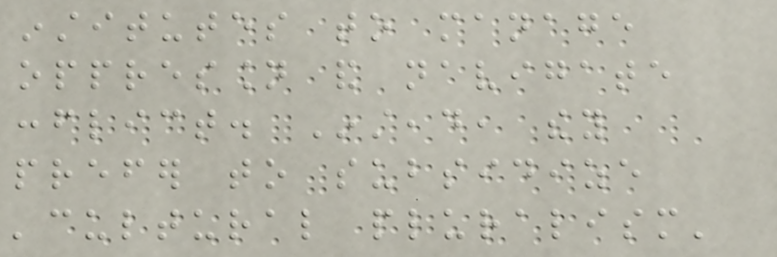institutes to manage
oppression and navigate
conflict. Instead, they
prefer to subsidize
'cultural pluralism'
